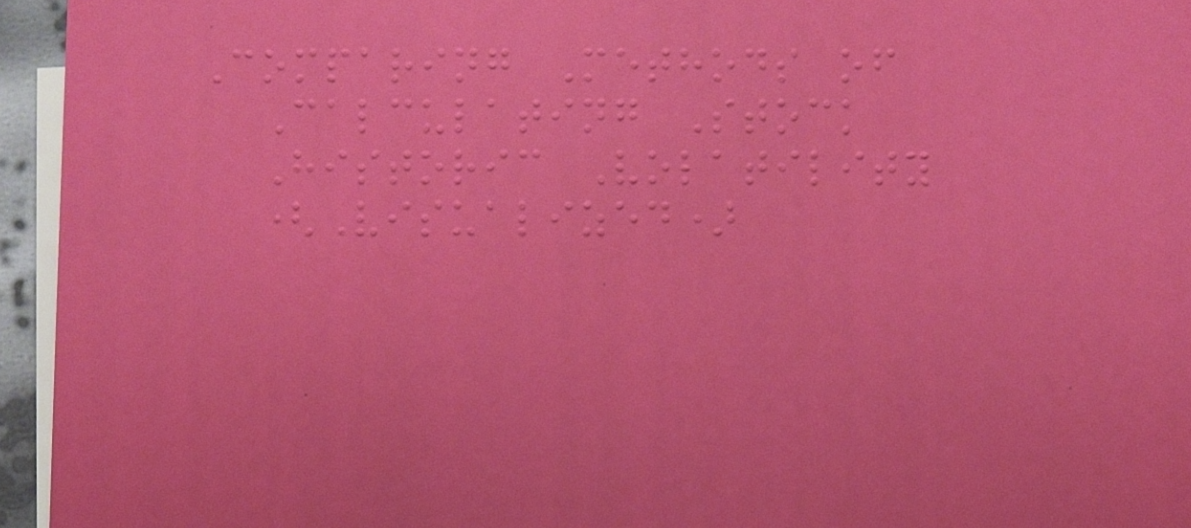Comparing Methods of
Calculating Stock
Historic Volatility
(Visualized)
